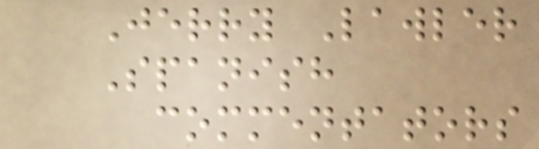Jerry Lawler
Spanish
commentators
